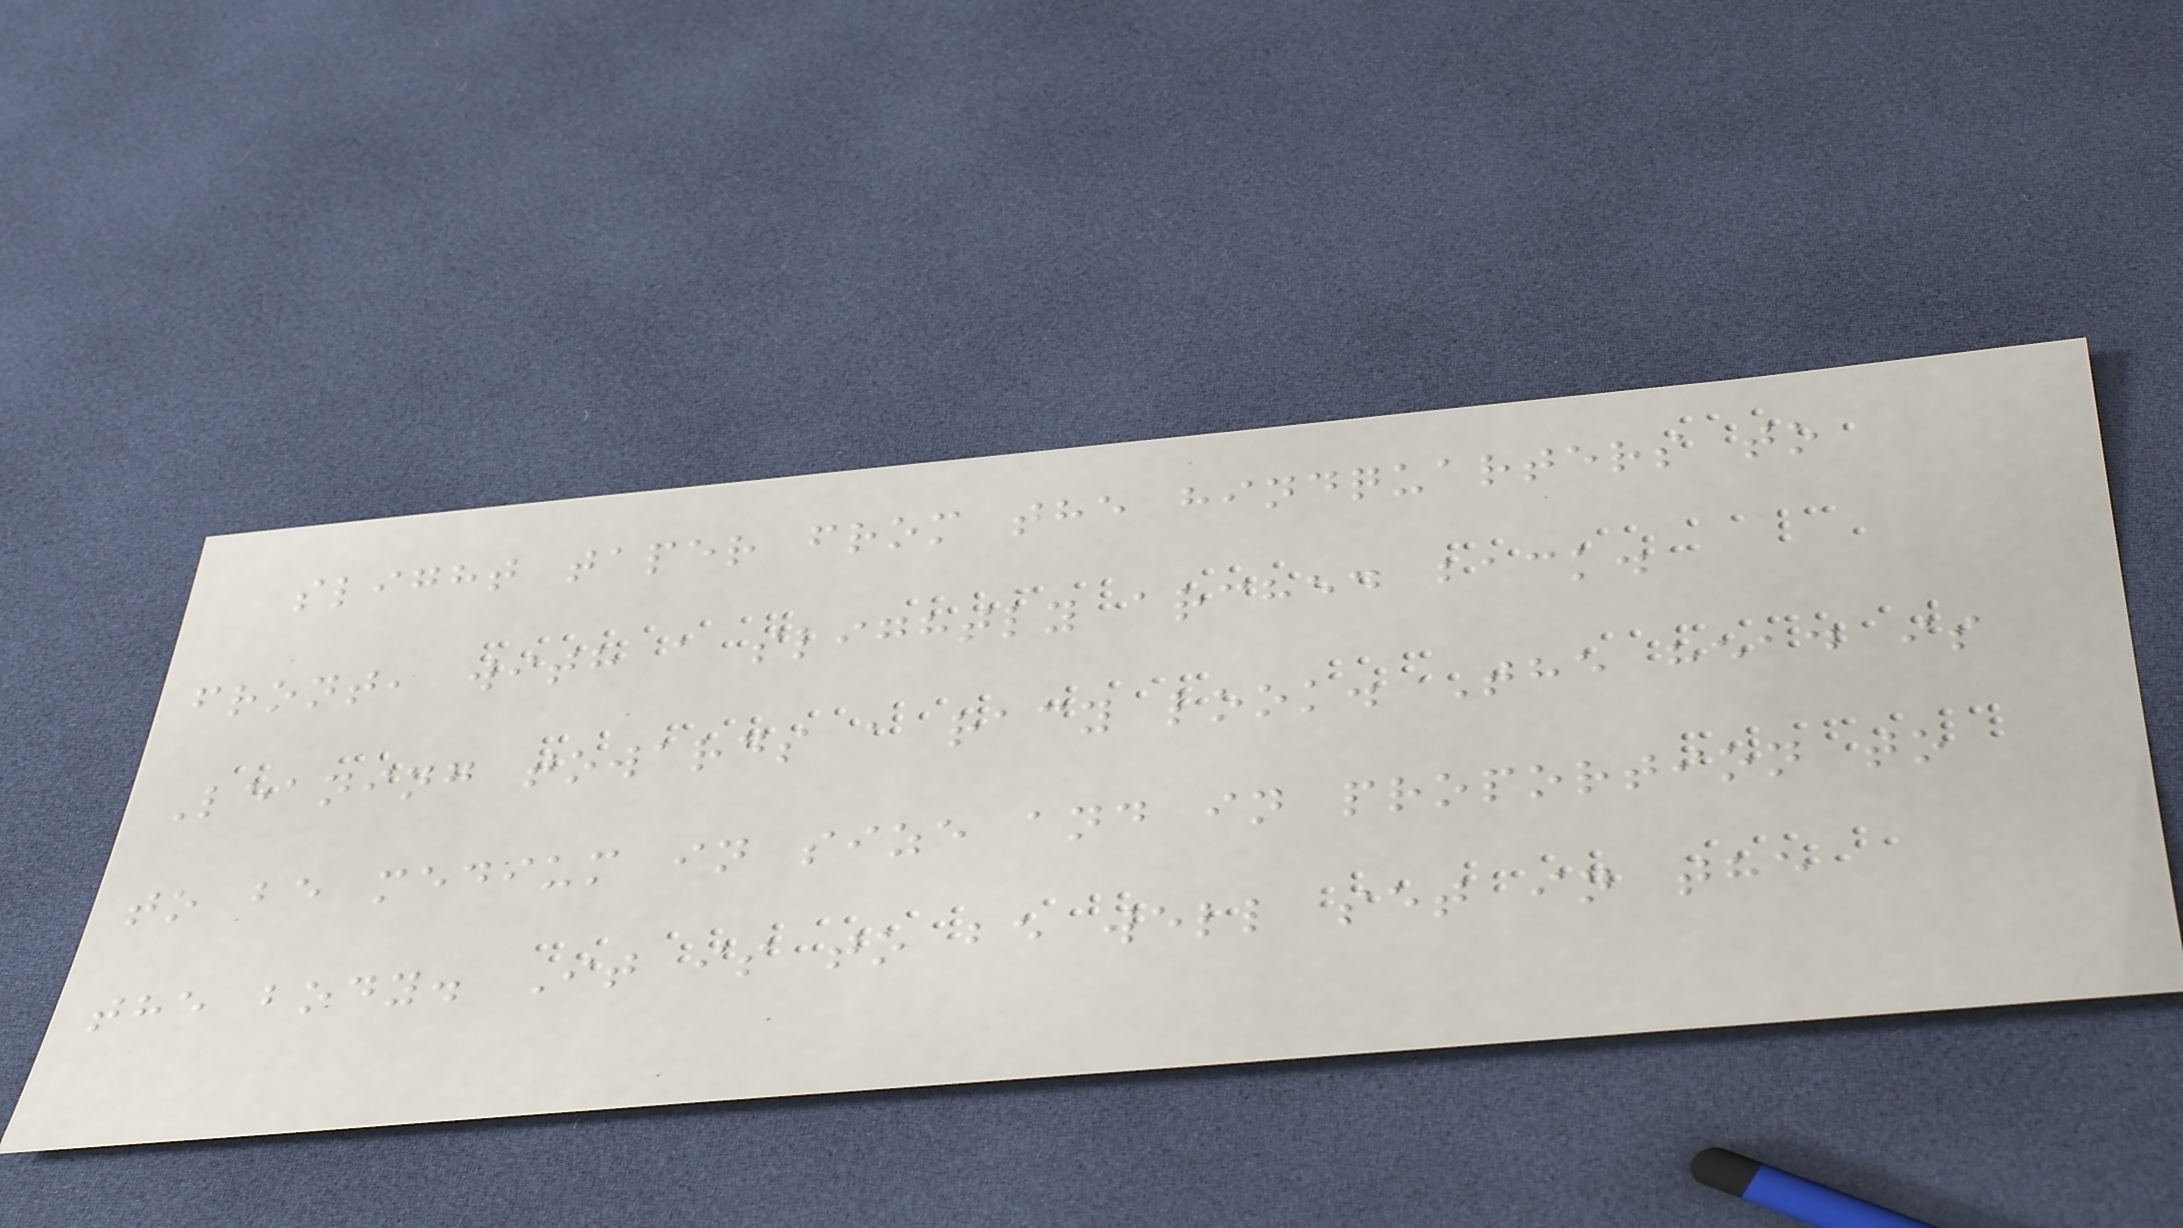slight taper from the hindquarters to
front, with a slightly arched back.
Leaning towards a racy look. The head is
to be medium in size and in proportion to
the body. It is to be well set in the
